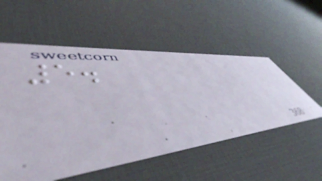5.
